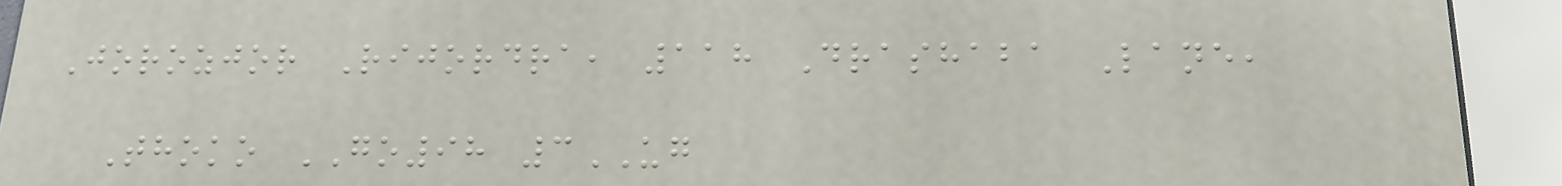Jorozjor Rijordra, 118 Drashaba Lane,
Thoko GO98 3UG
